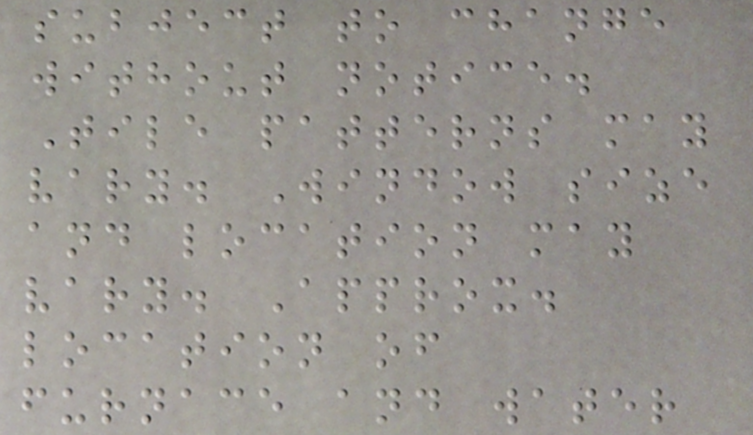subject to change
without notice.
Tile patterns may
vary. Window size
and location may
vary. Approx.
location of
furnace and water
